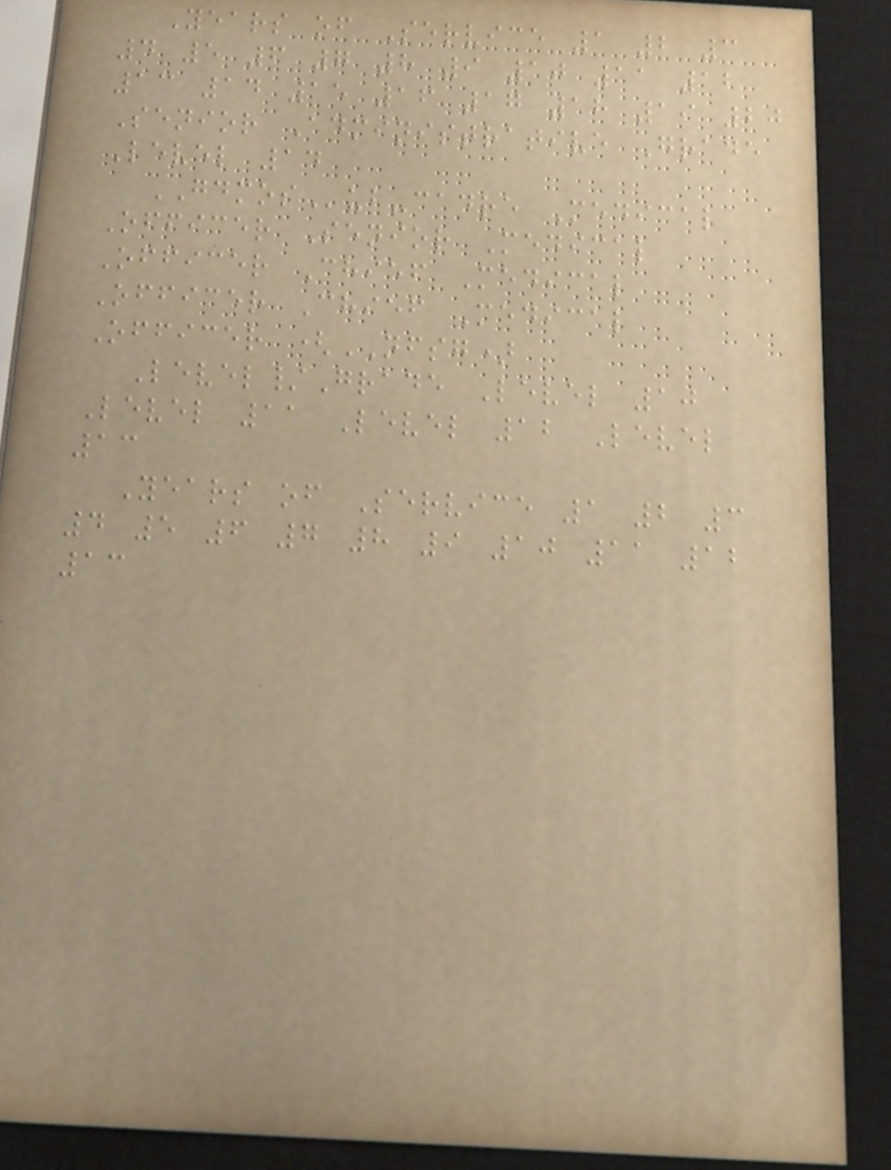Years of Service 1 2 3
4 5 6 7 8 9 10 11 12
13 14 15 16 17 18 19 20
Senior Administrative Grade
Level 14
GDMOSub-cadre Medical
Officer Senior Medical
Officer Chief Medical
Officer Chief Medical
Officer (NFSG)
Level/Grade Level 10
Level 11 Level 12 Level
13
Years of Service 1 2 3
4 5 6 7 8 9 10 11 12
13
